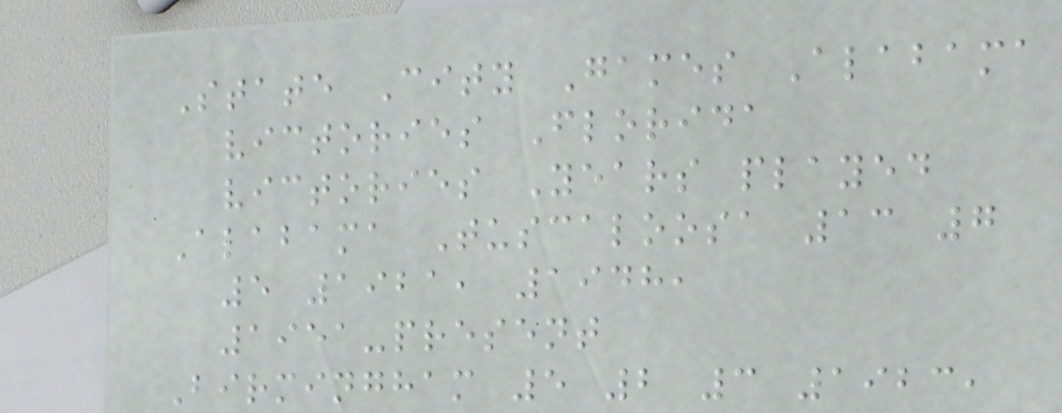State City Games Alabama
victories Florida
victories Years played
Alabama Tuscaloosa 13 7
5 1921, 1948,
1951-present
Birmingham 5 2 3 1923,
